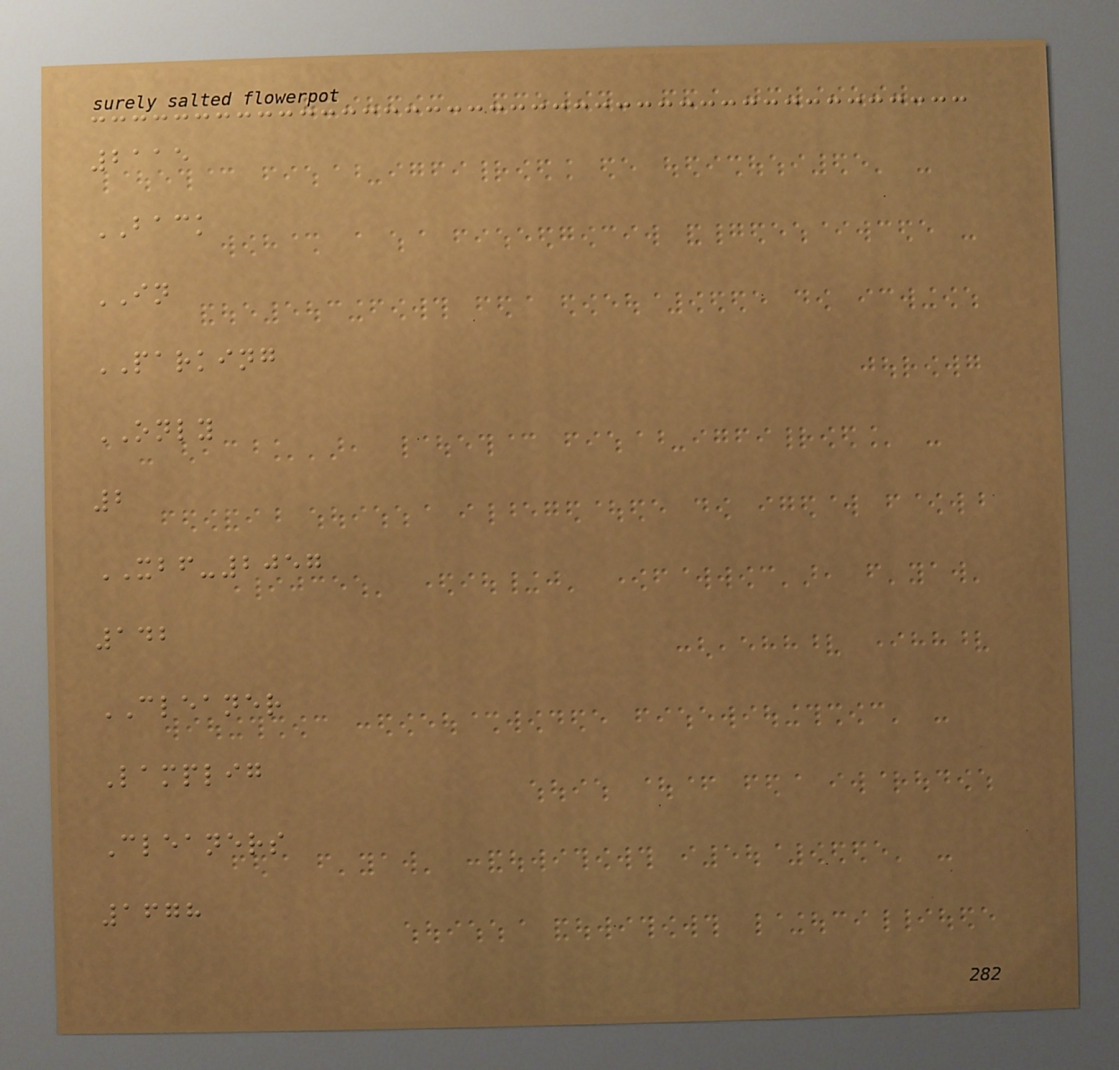2115
BACK
IN
PARKING
ONLY
2
XBF-2057
142
CLEANER
Lamplig
Cleaners
1678
